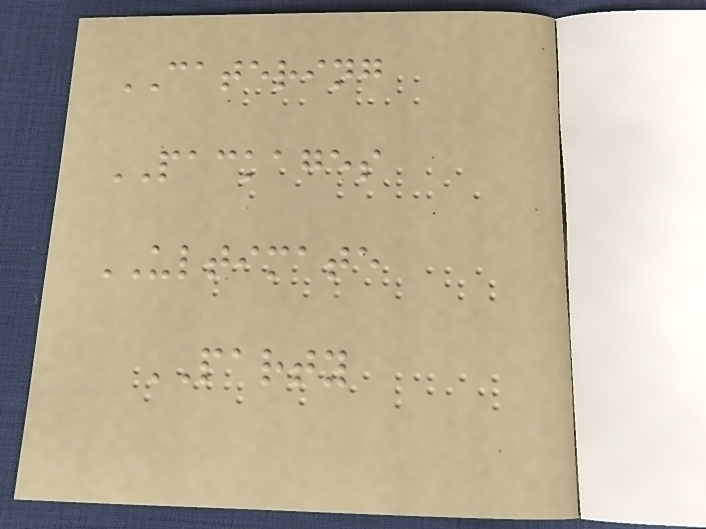CATERING
PACKAGES
ULTIMATE
PARTY
